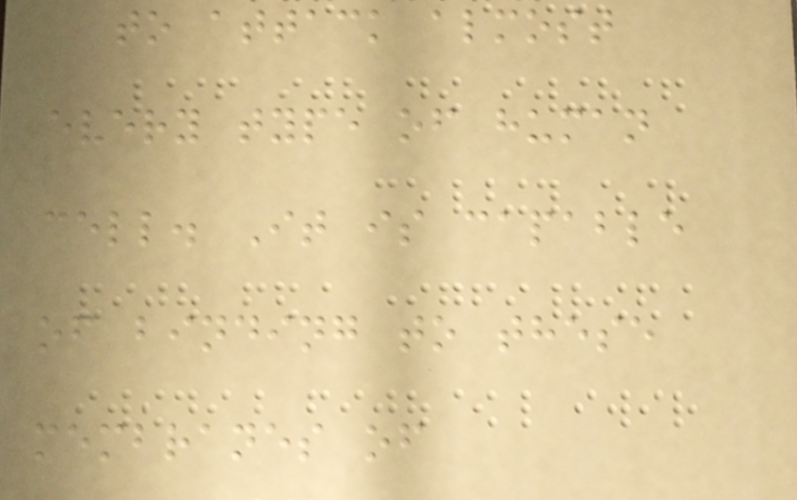to attack almost
every type of human
cell. It is capable
of binding to these
membranes of
